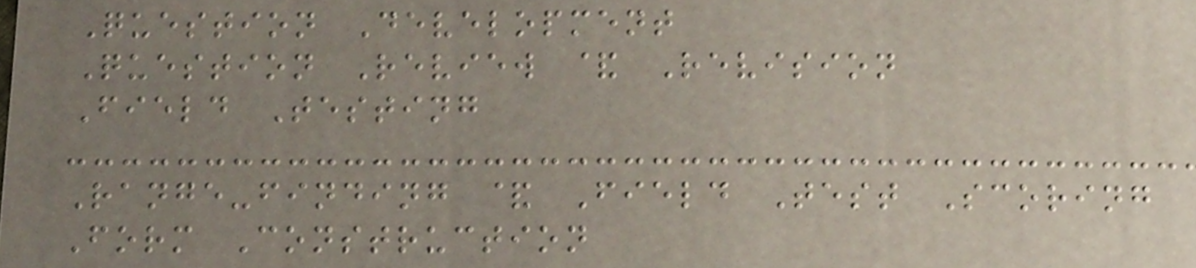Question Development
Question Review & Revision
Field Testing
Range-finding & Field Test Scoring
Form Construction
